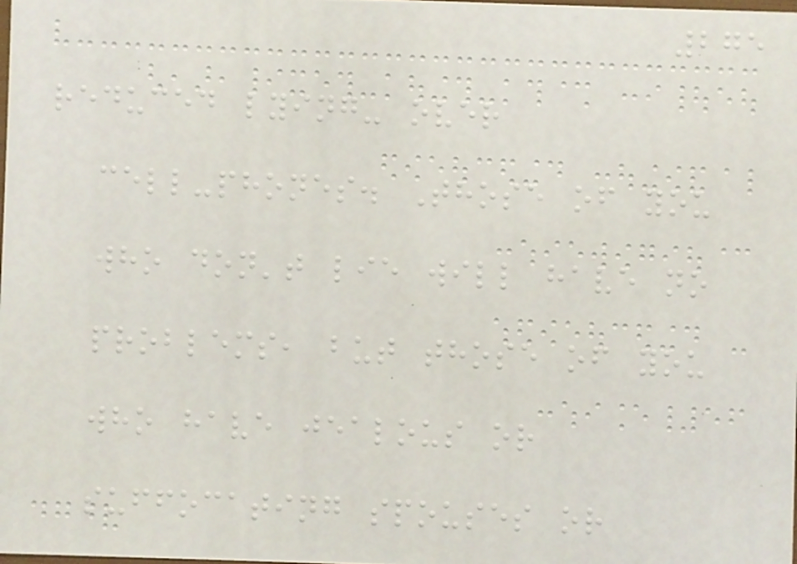275
reduced lying- over
cell-phones. Those of you
who don't lie will have no
problems, but those of you
who have jealous or
suffocating spouses or
